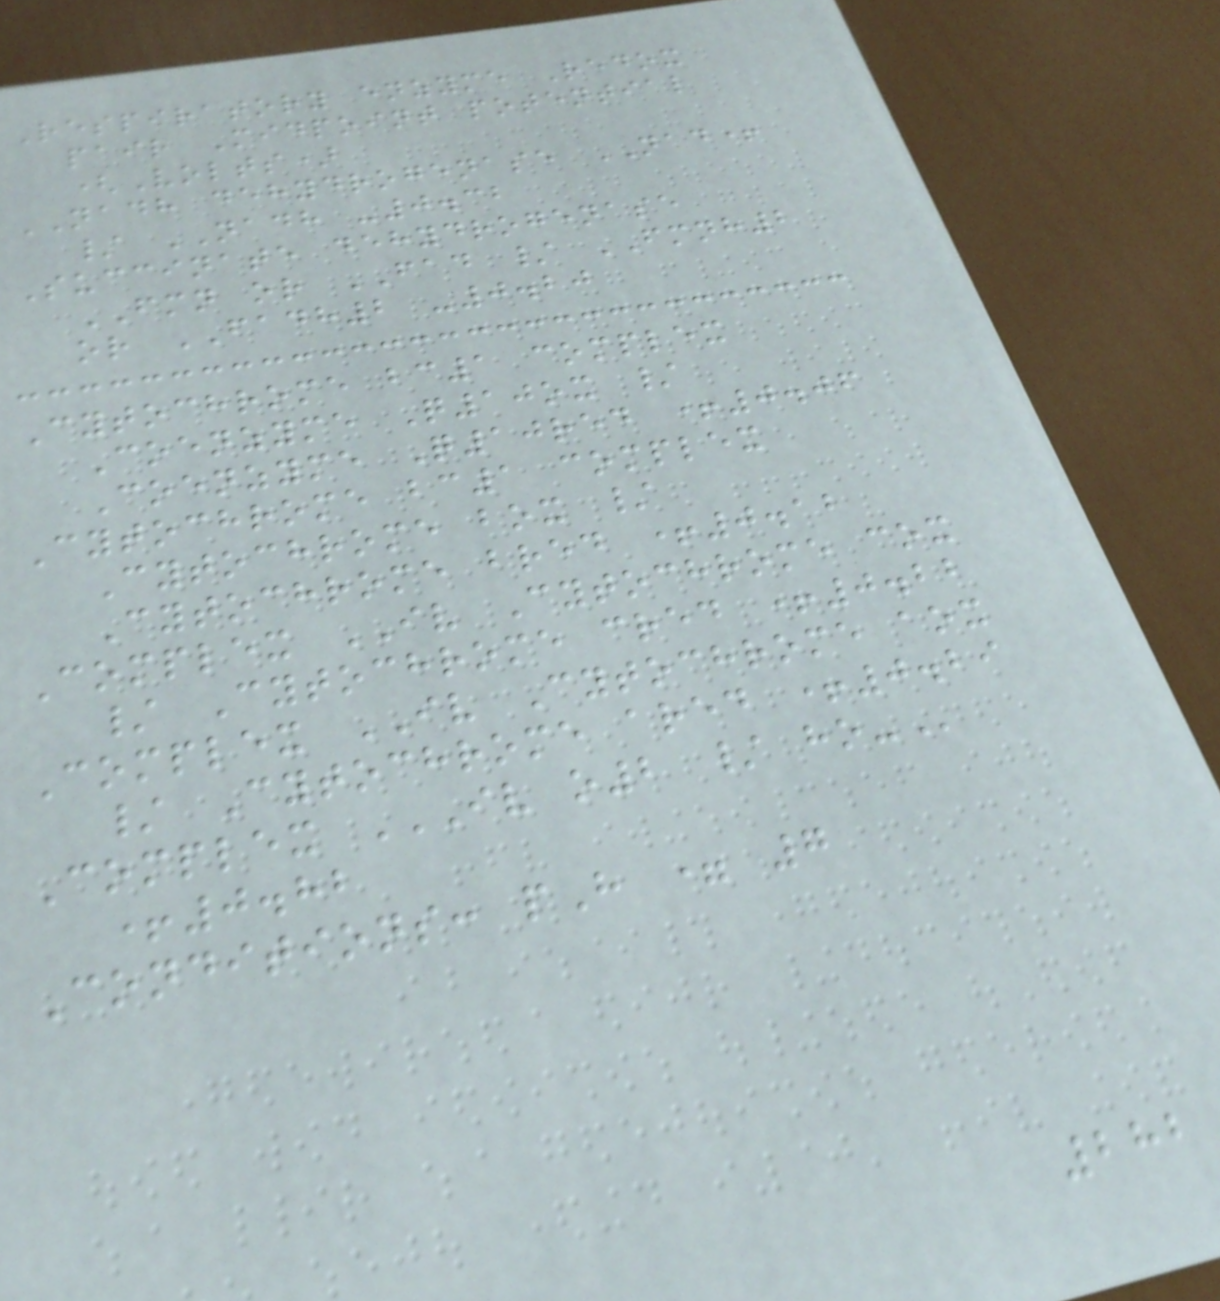Respiratory enzyme Redox
pair Midpoint potential
(Volts)
NADH dehydrogenase NAD+
/ NADH -0.32
Succinate dehydrogenase
FMN or FAD / FMNH2
or FADH2 -0.20
Cytochrome bc1 complex
Coenzyme Q10ox /
Coenzyme Q10red +0.06
Cytochrome bc1 complex
Cytochrome box /
Cytochrome bred +0.12
Complex IV Cytochrome cox
/ Cytochrome cred +0.22
Complex IV Cytochrome aox
/ Cytochrome ared +0.29
Complex IV O2 / HO-
+0.82
Conditions: pH = 7
282
